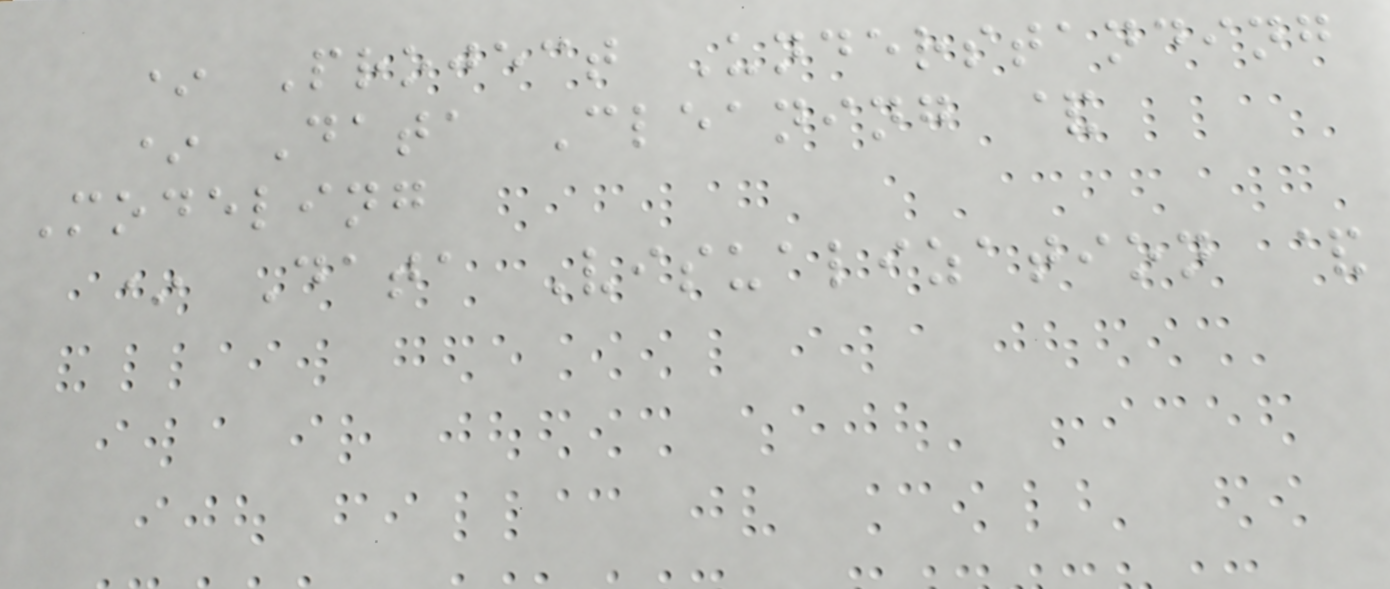* Project Understanding
* Data Cleaning &
Modeling
* Data Visualization &
